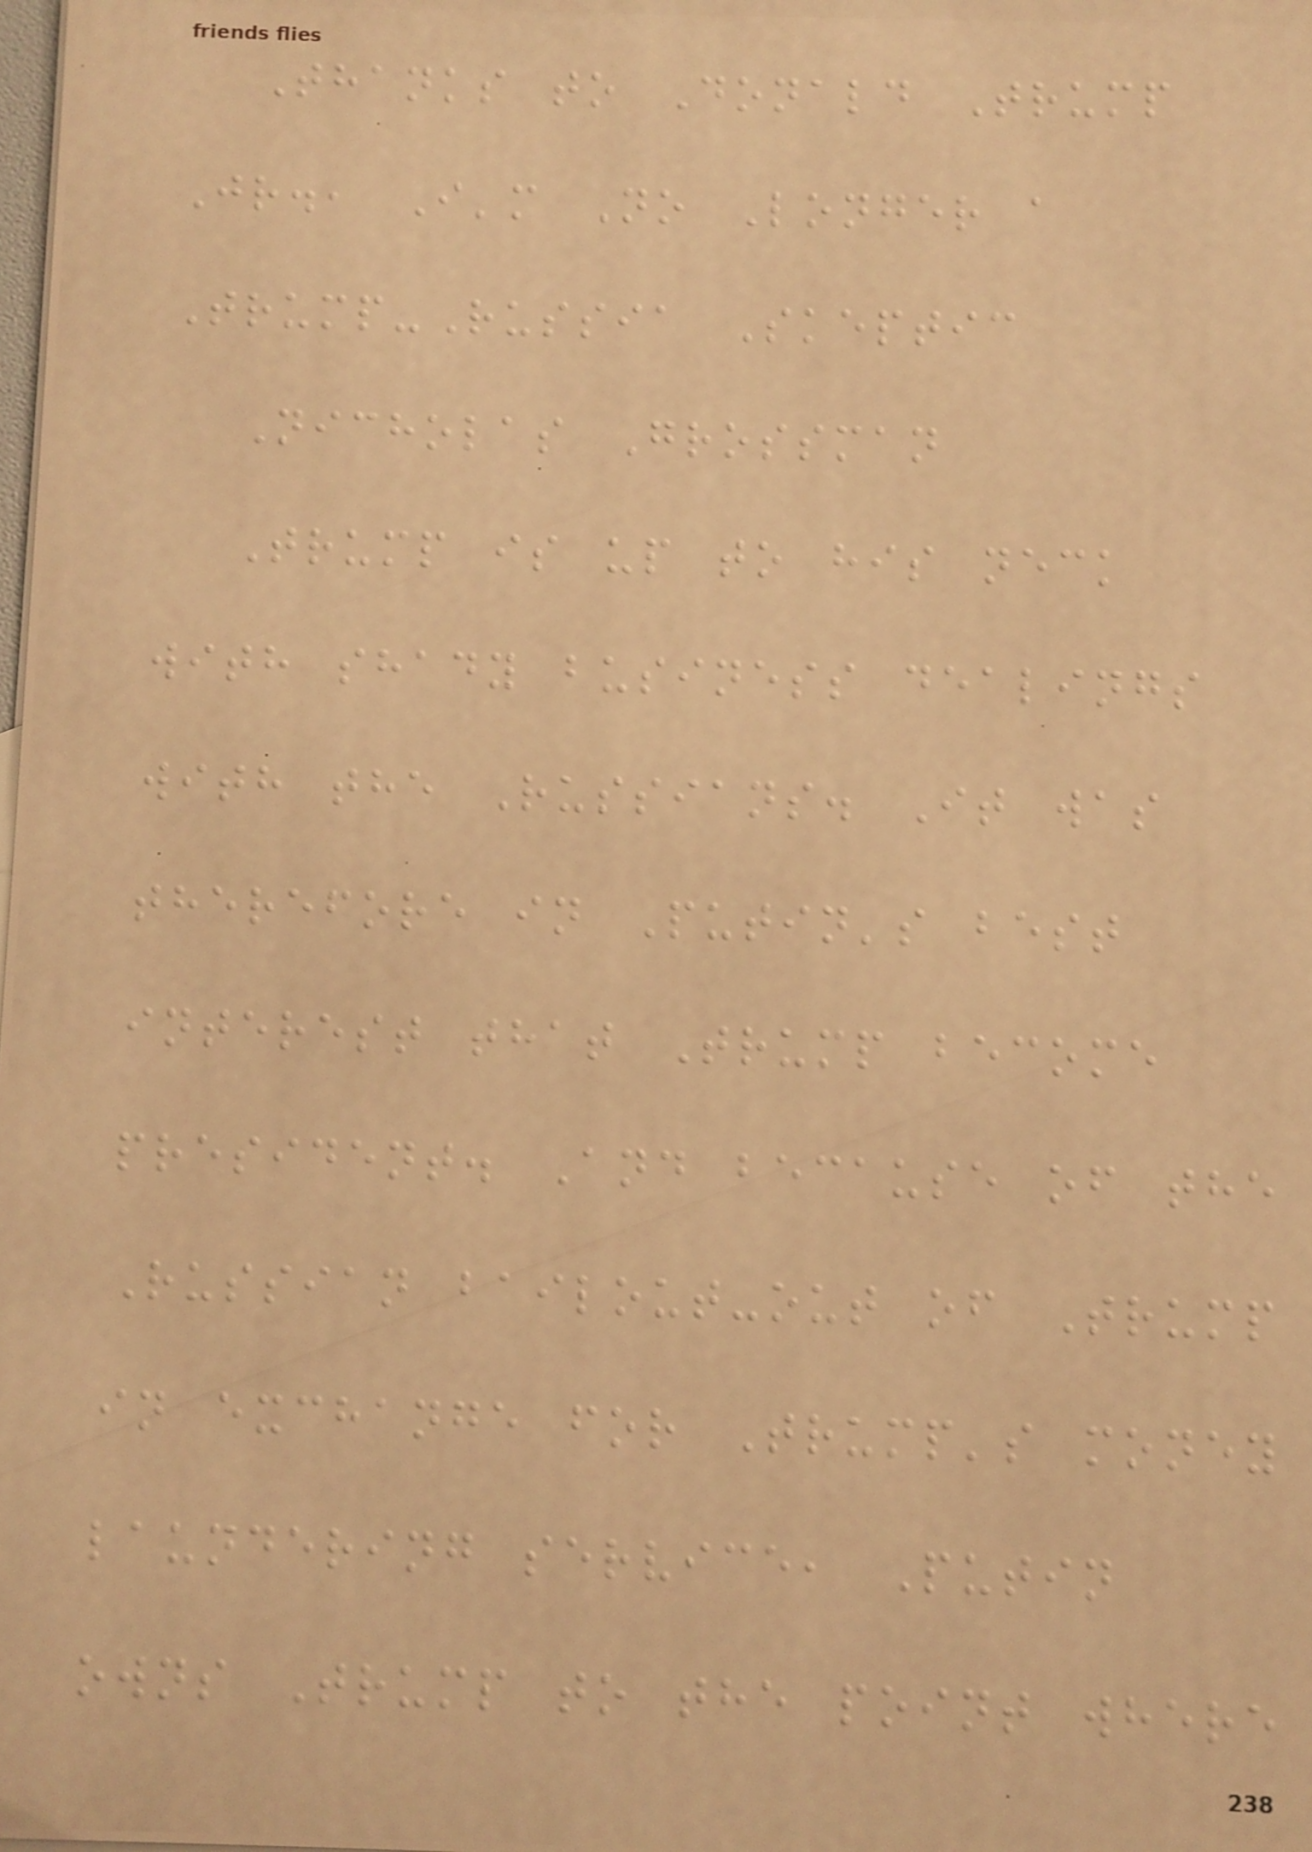Thanks to Donald Trump
Jr., I'm No Longer a
Trump-Russia Skeptic
Nicholas Grossman
Trump is up to his neck
with shady business dealings
with the Russians. It was
therefore in Putin's best
interest that Trump become
president. And because of the
Russian bailout-out of Trump
in exchange for Trump's money
laundering service, Putin
owns Trump to the point where
